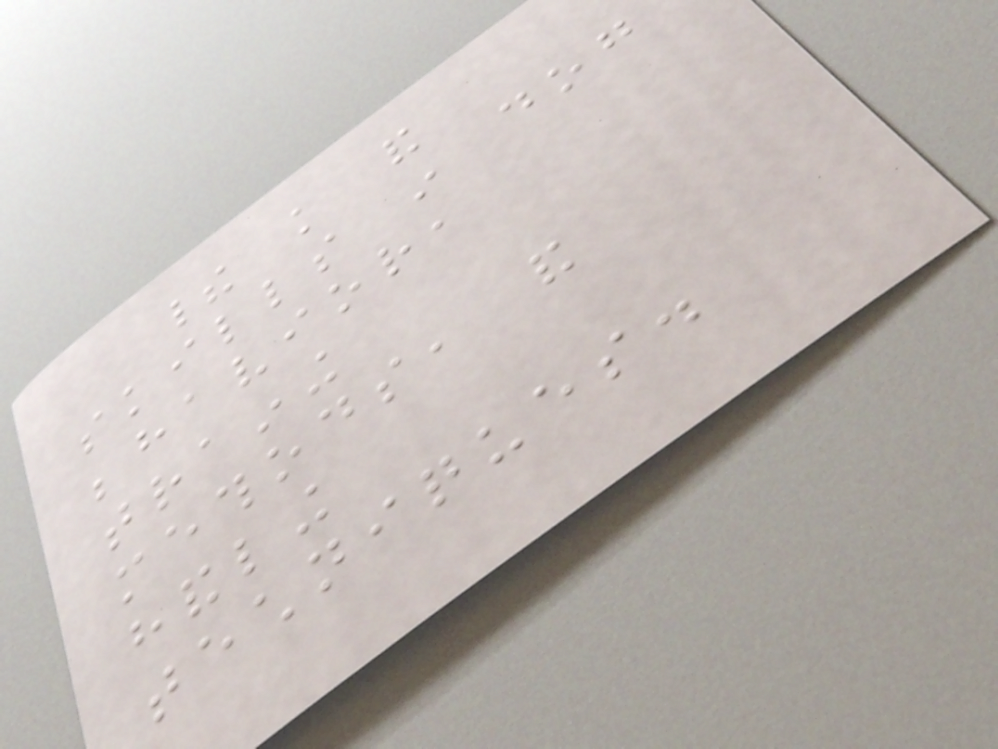their knowledge and
skills in dog
behavior,
training
methods, and
handling
techniques.
